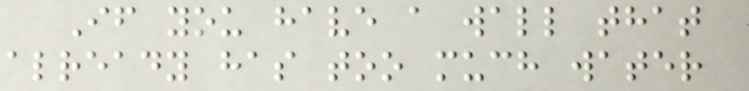If you have a wall that
already has too much water
